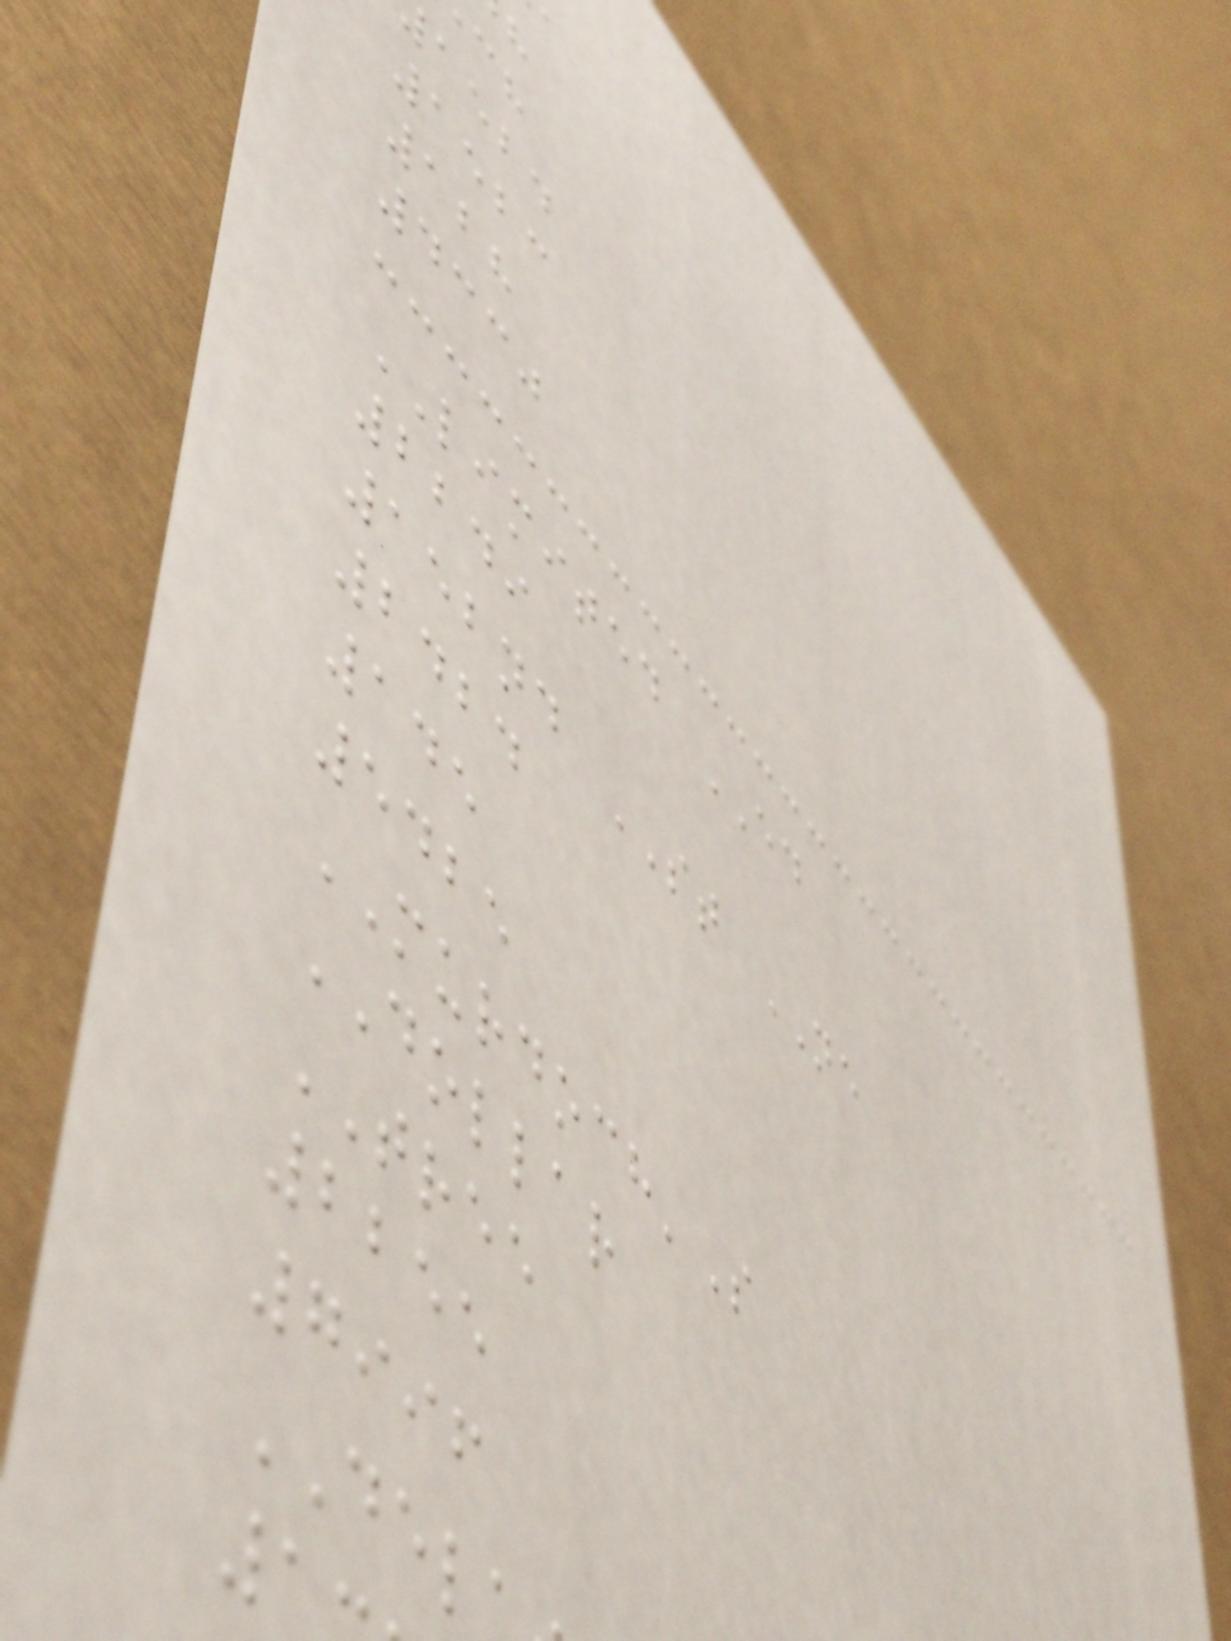aebd
1523
128
4330
LIMITED ED
2249
152nd ST NE
2424
145
5425
MURDOCH'S
DOLLAR
TREE
2255
7996
DEL
